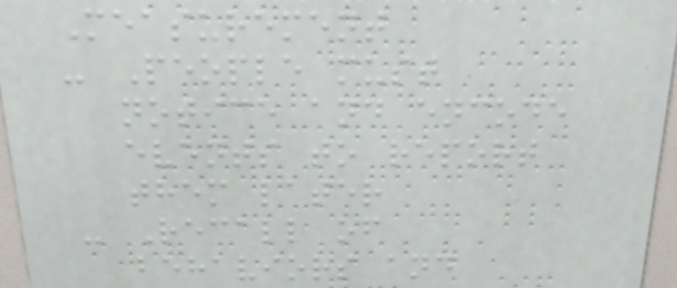Measurement
- People must
notice and encode
events to report
them later
- Recall of
behaviors and
